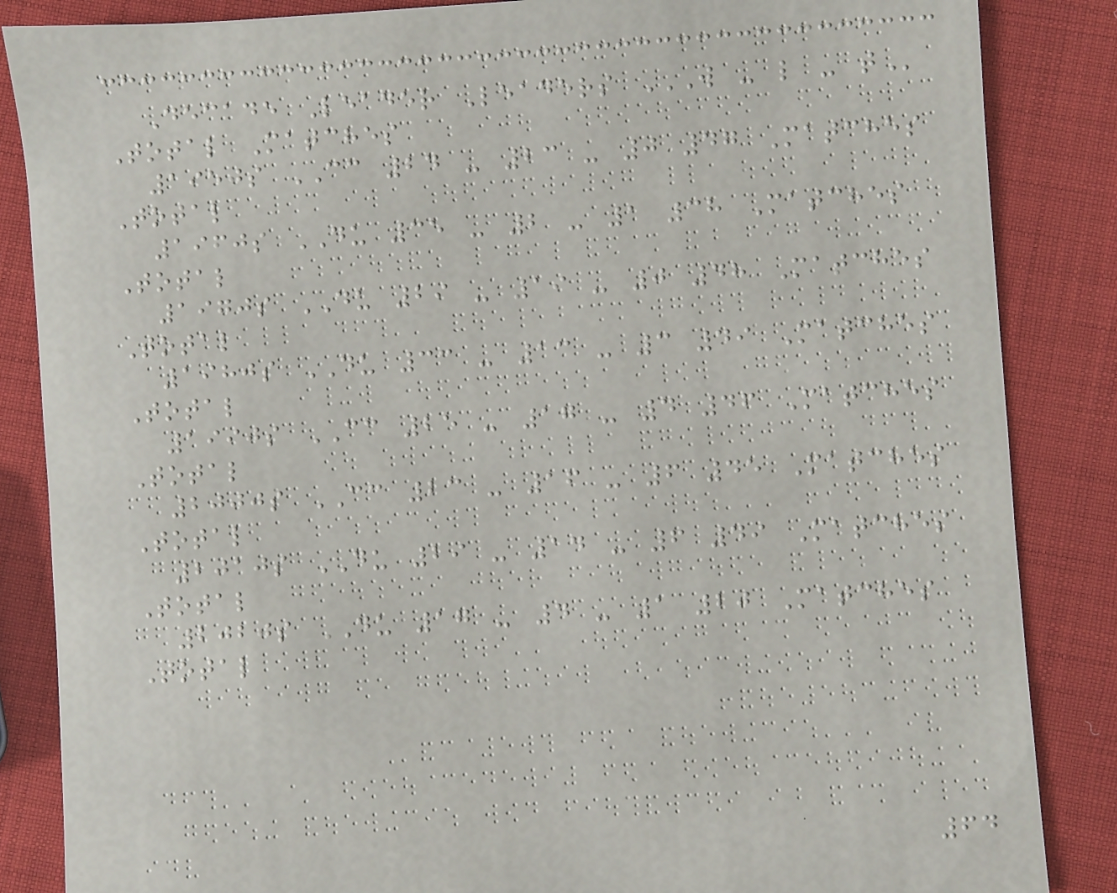Decade Leader Leaders W - L - T
Total Matches
1950s CC 24 - 23 - 0 47 Matches
Total
1960s DU 35 - 2 - 1 38 Matches
Total
1970s DU 29 - 19 - 0 48 Matches
Total
1980s DU 33 - 13 - 3 49 Matches
Total
1990s CC 25 - 17 - 4 46 Matches
Total
2000s CC 23 - 16 - 6 45 Matches
Total
2010s DU 29 - 14 - 6 49 Matches
Total
2020s DU 17 - 4 - 1 20 Matches
Total
64
